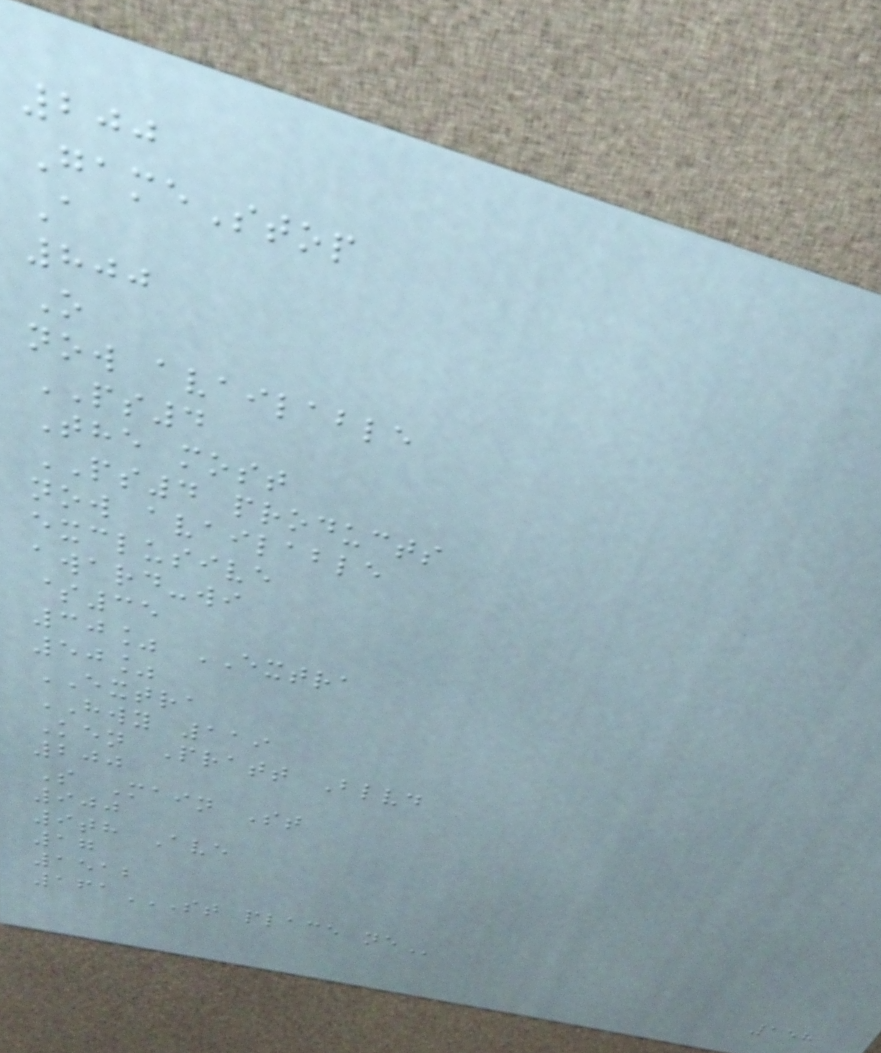200
GameStop
A
800
O
now available
PS4
The most
PS4 products
now available
exclusive
award-wi
$35
30% EXTRA
50%
EXTRA
HWY 119
Ken Pratt Blvd
200
S Main St
900
9th Ave
17
1512
161ST PLACE NE
158
